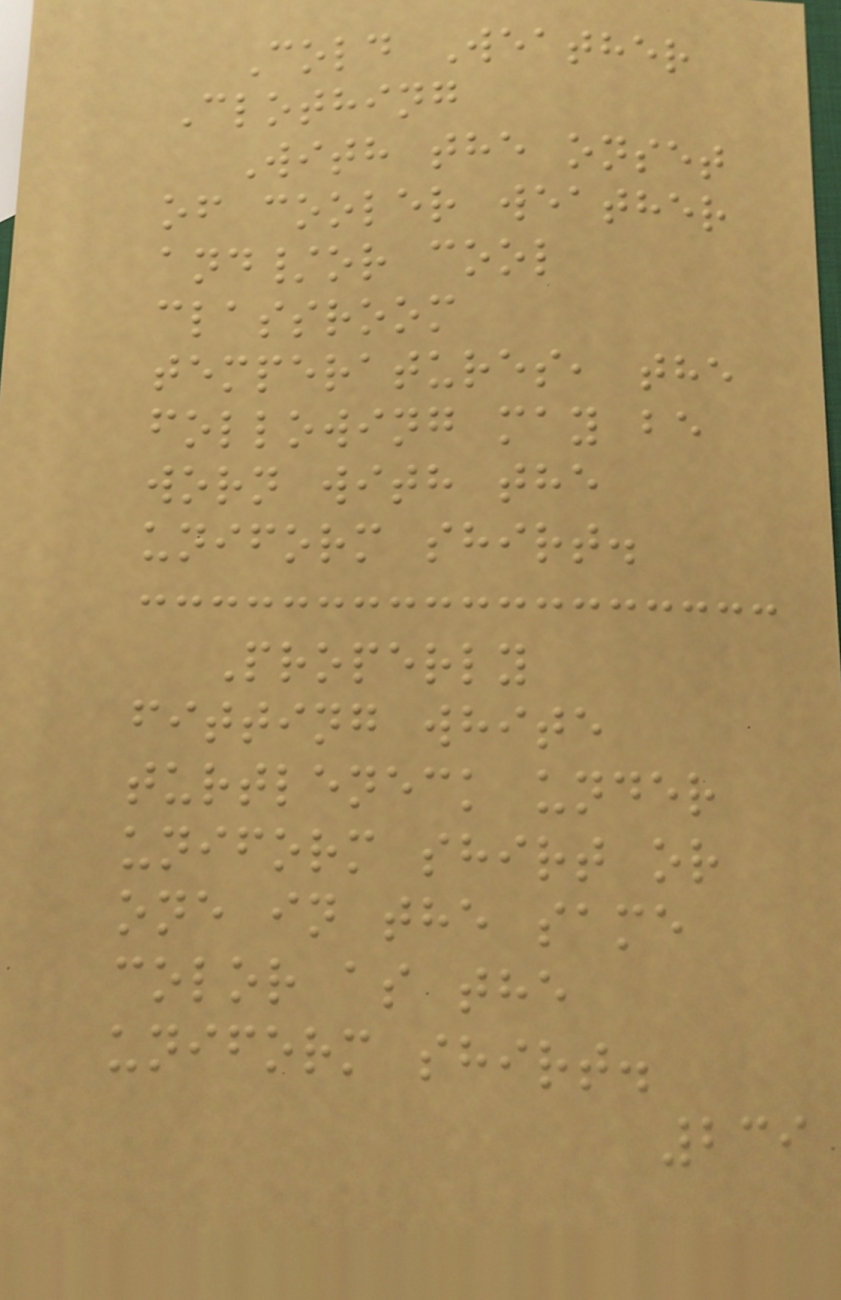Cold Weather
Clothing
With the onset
of cooler weather
and/or cool
classroom
temperatures, the
following may be
worn with the
uniform shirt.
Properly
fitting white
turtleneck under
uniform shirt or
one in the same
color as the
uniform shirt.
239
